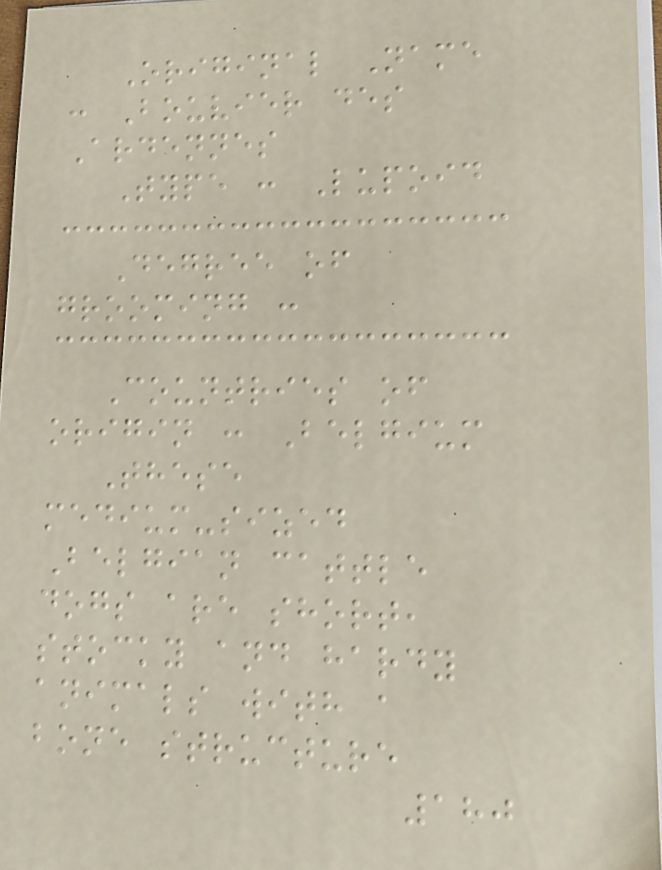Original Name
: Bouvier des
Ardennes
Type : Lupoid
Degree of
grooming :
Countries of
origin : Belgium
These
medium-sized
Belgian cattle
dogs are short,
stocky and hardy
animals with a
bone structure
180
